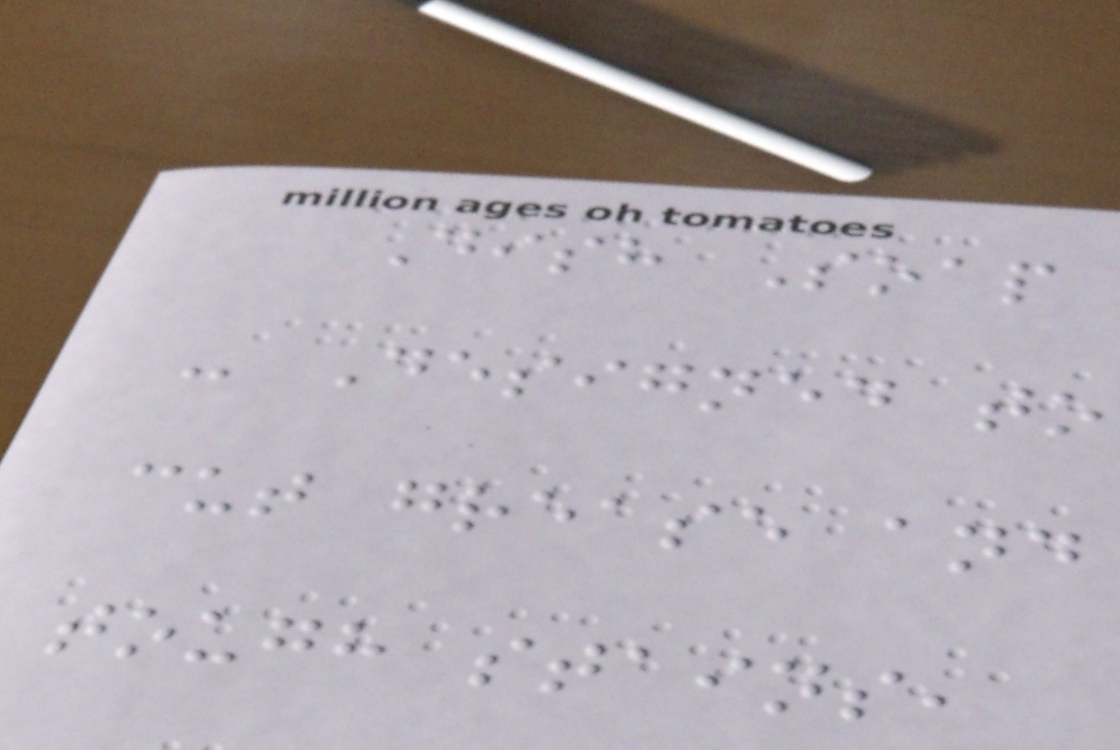Dish Soap
- Designed to
cut grease and
tough stains,
